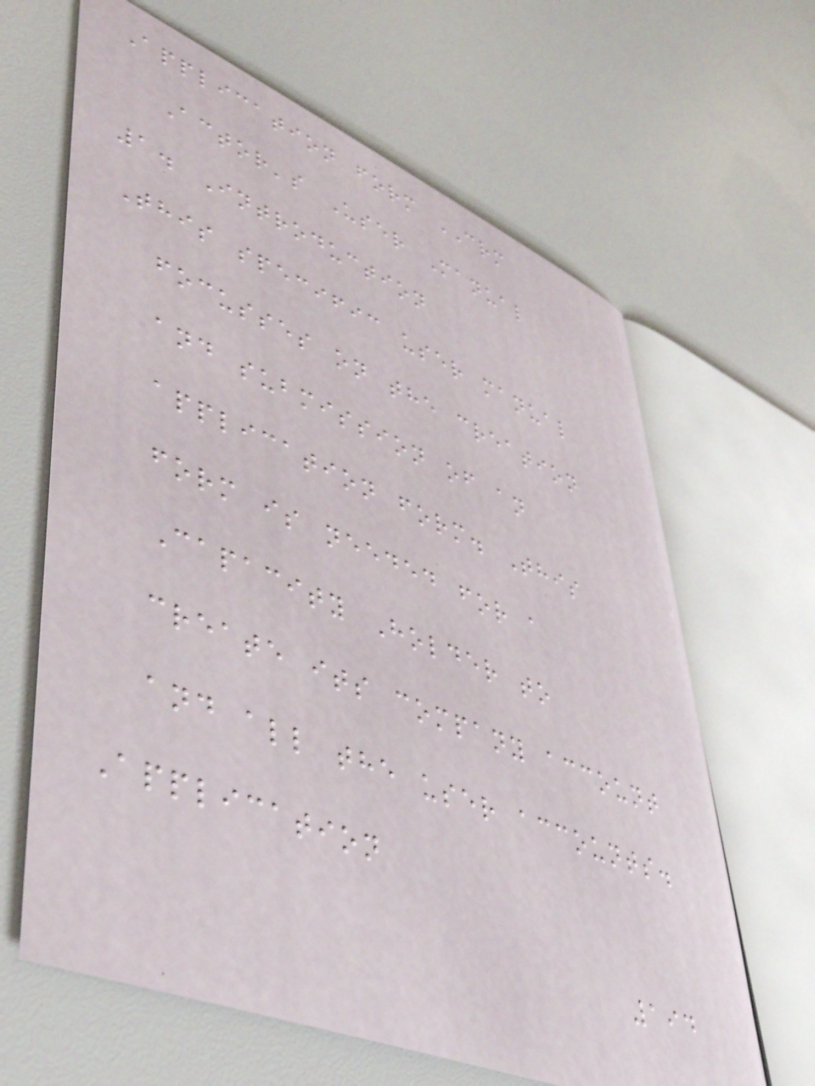Application form CRM
Actor's User Manual
1. Introduction
This specific user manual
focusses on the creation
and submission of an
application form. This
form is needed for a
Capacity Holder to
create its company account
and all the user accounts.
Application
194
